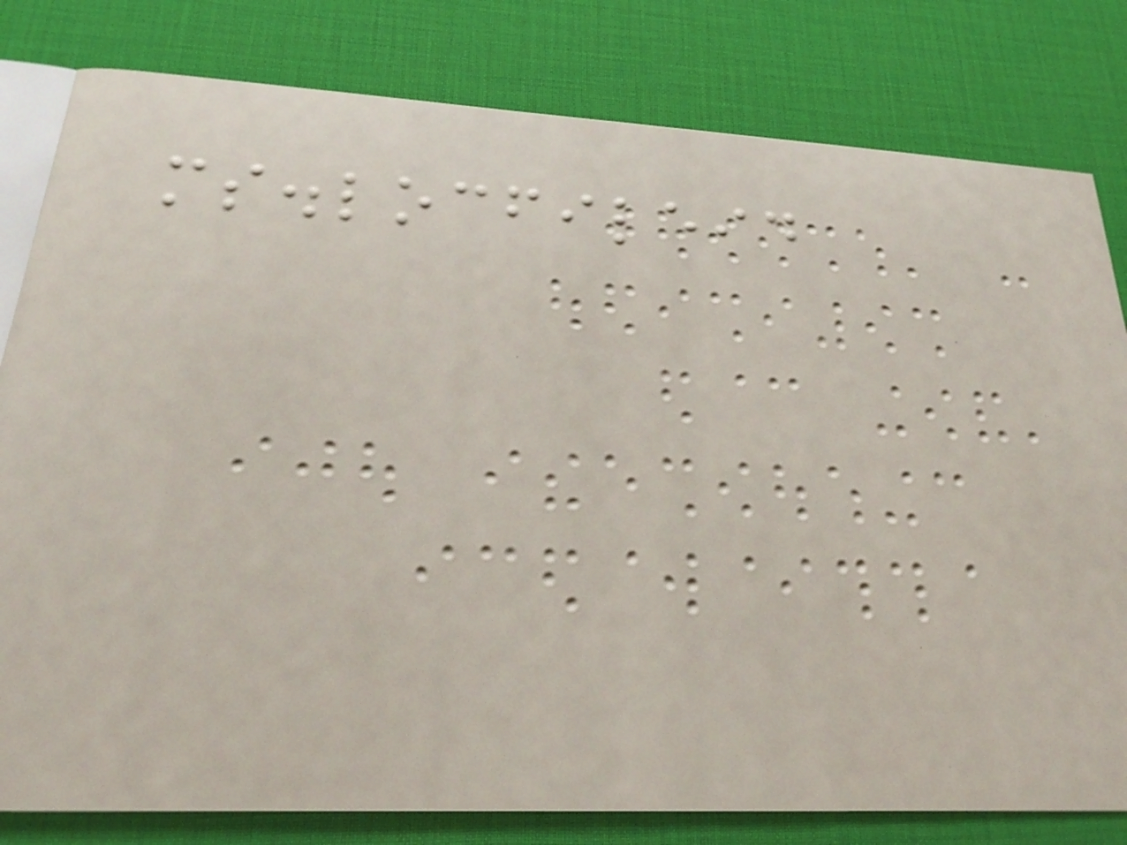ms.locfileid
